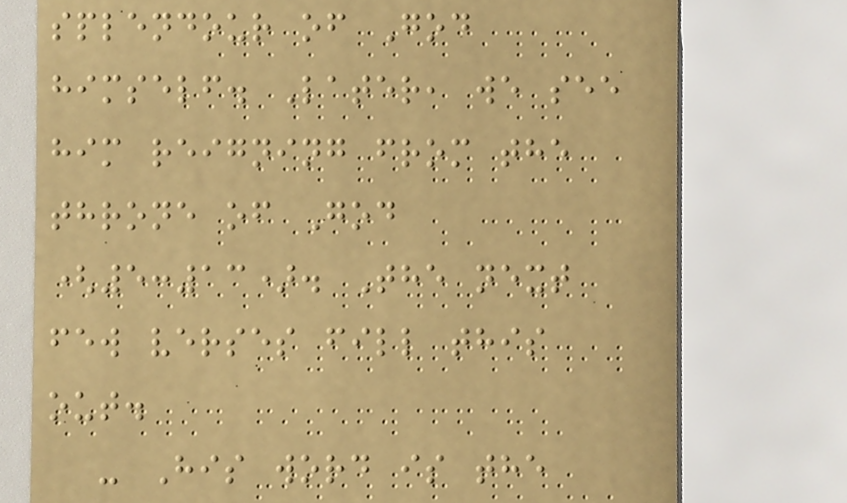splendour of God
himself. Later, we see
him reigning from the
throne of God
(5:13). The next
few verses fill this
out.
- His word is the
